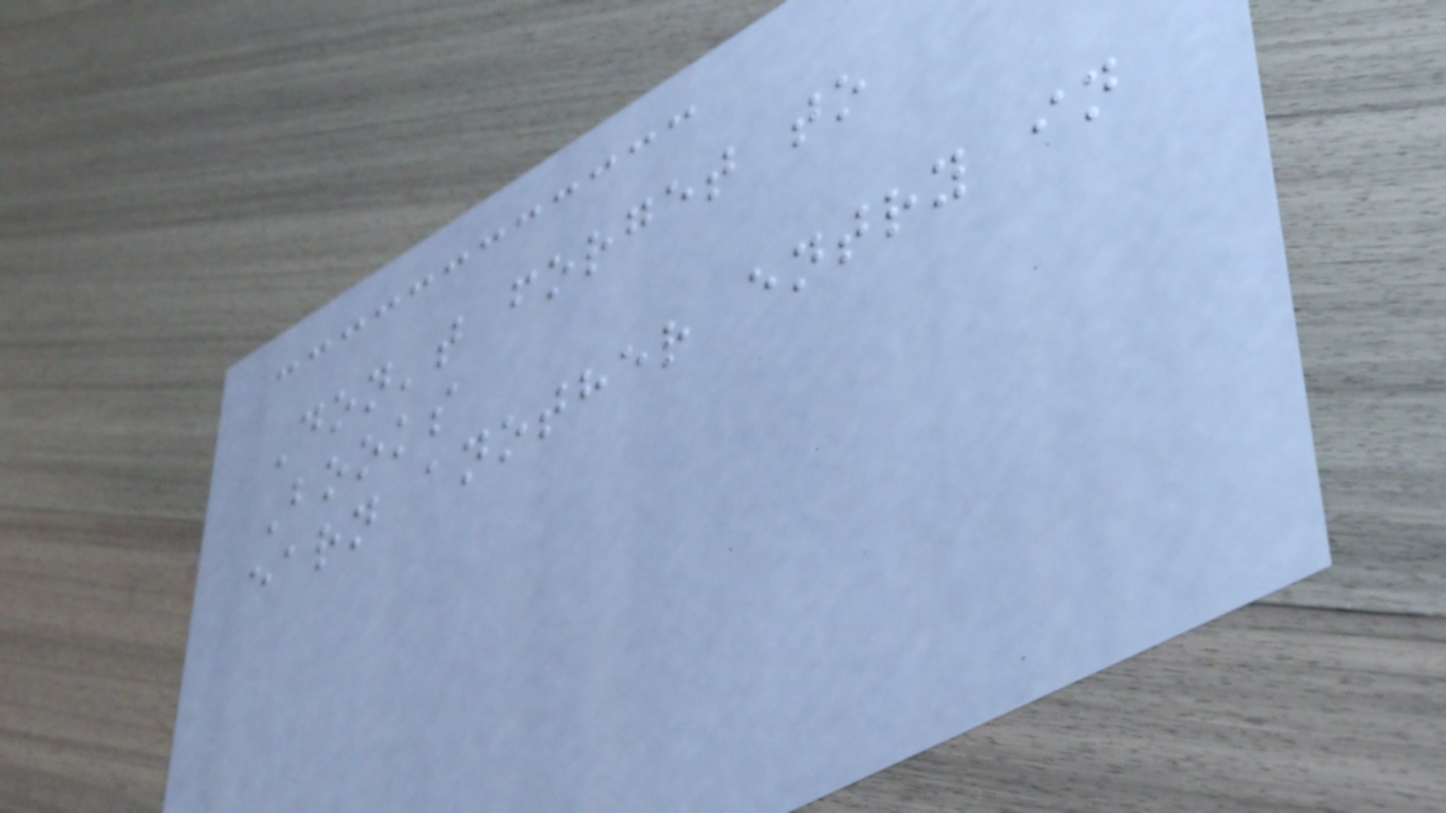Don't forget to
Books
earn another entry in
